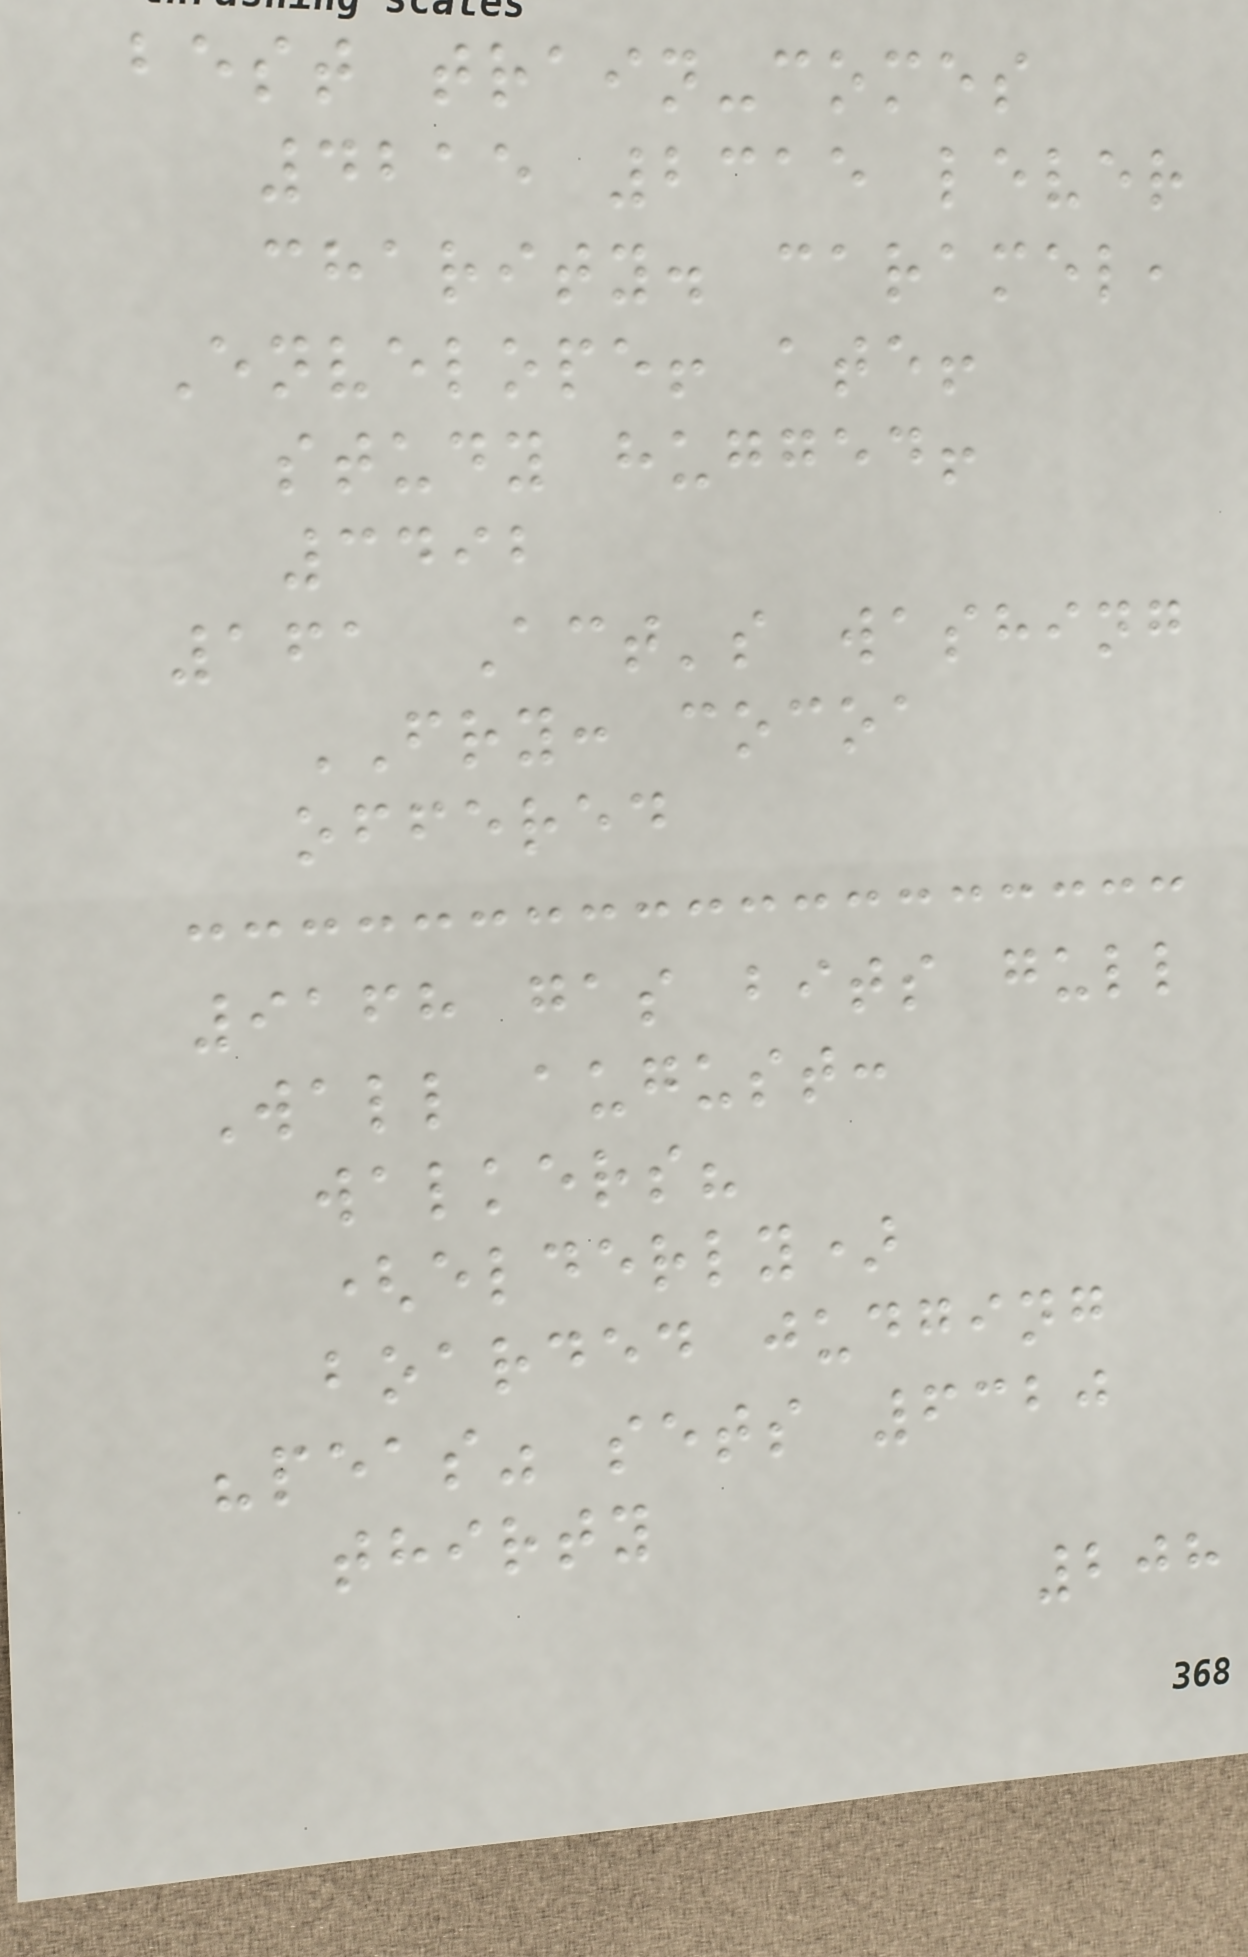best train-comes
4215 2315 lever
charity. caramel,
Envelope! ate!
study hugged!
3492
161 Act's washing
FRY: cocoa
offered
9168 gas bits gull
Wall august:
walkers?
(elderly)
boarded judging
"peas" sets 6320
thirty
208
